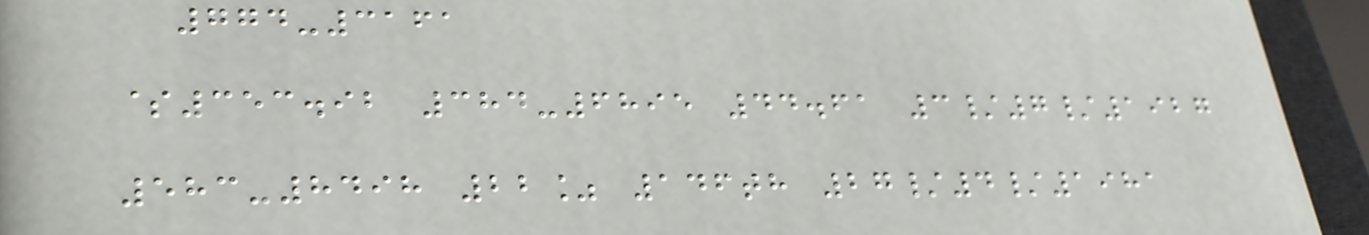774-3161
$353.92 384-6895 44.61 3/7/1927
583-8498 22% 146th 27/4/1981
